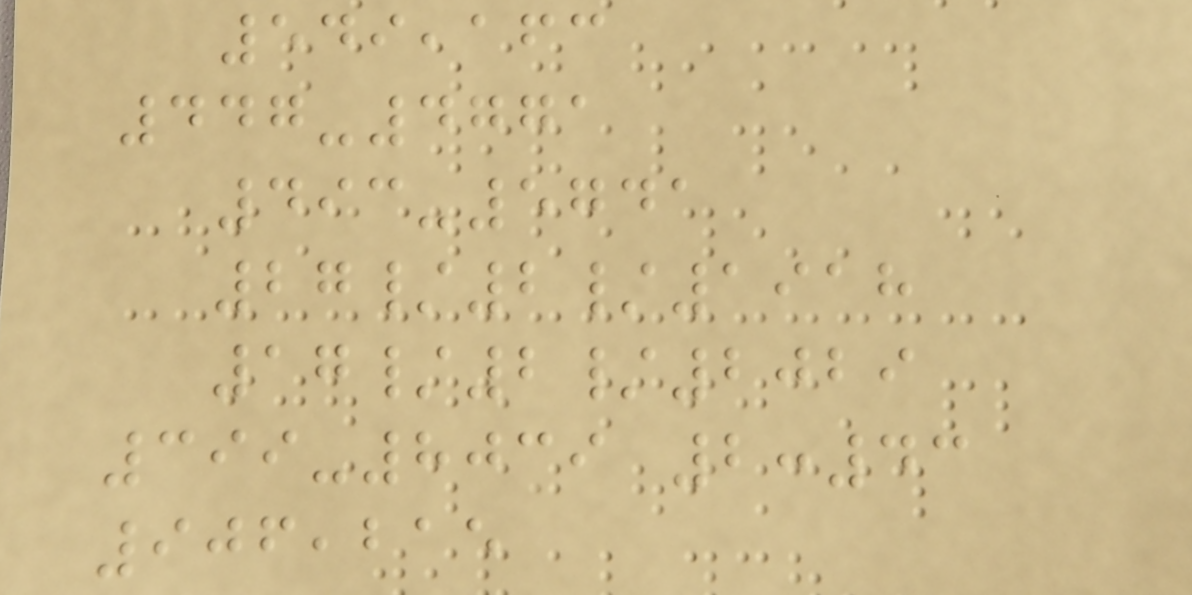549,163
447-4771
493-5741
27/2/1918
17/2/2029
399-8039 2:43
906,215
